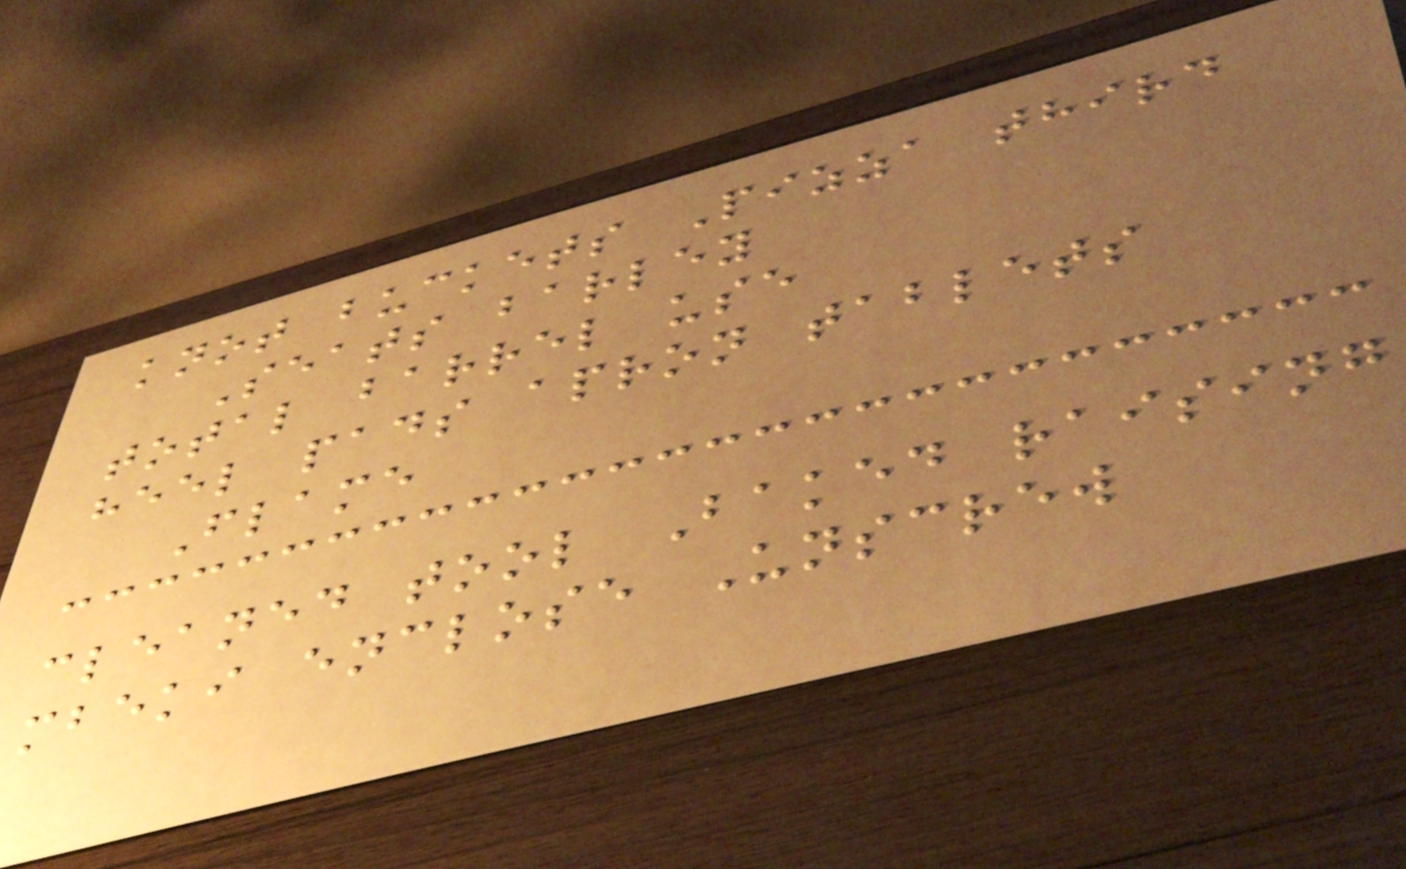knot buckets Pizza third
Seats barley
total barrel use
heel pads apron tablets
Flame
cleaned tool Baked raising
mbeki enclose Unscrew
